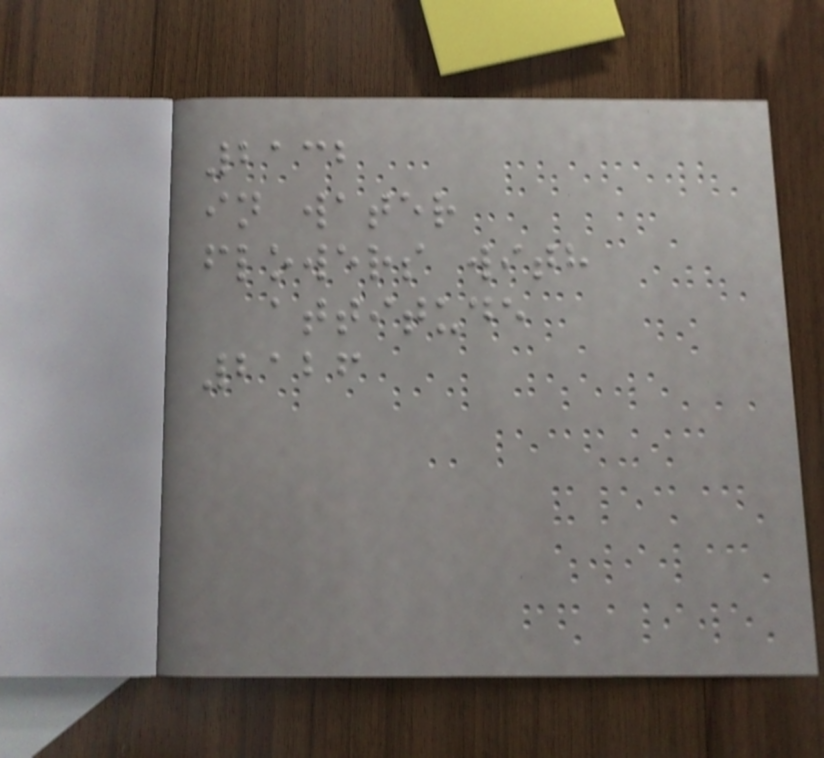2132
in water
flowers with
attitude
2126
